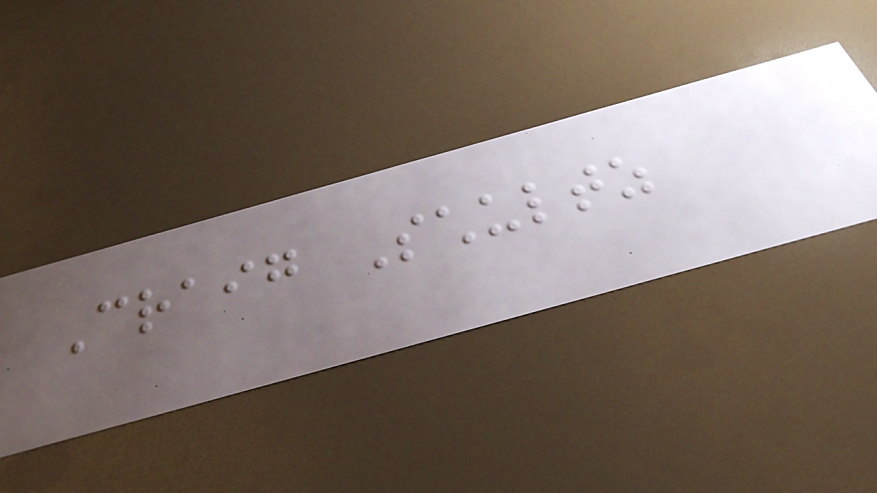Craig Schultz
